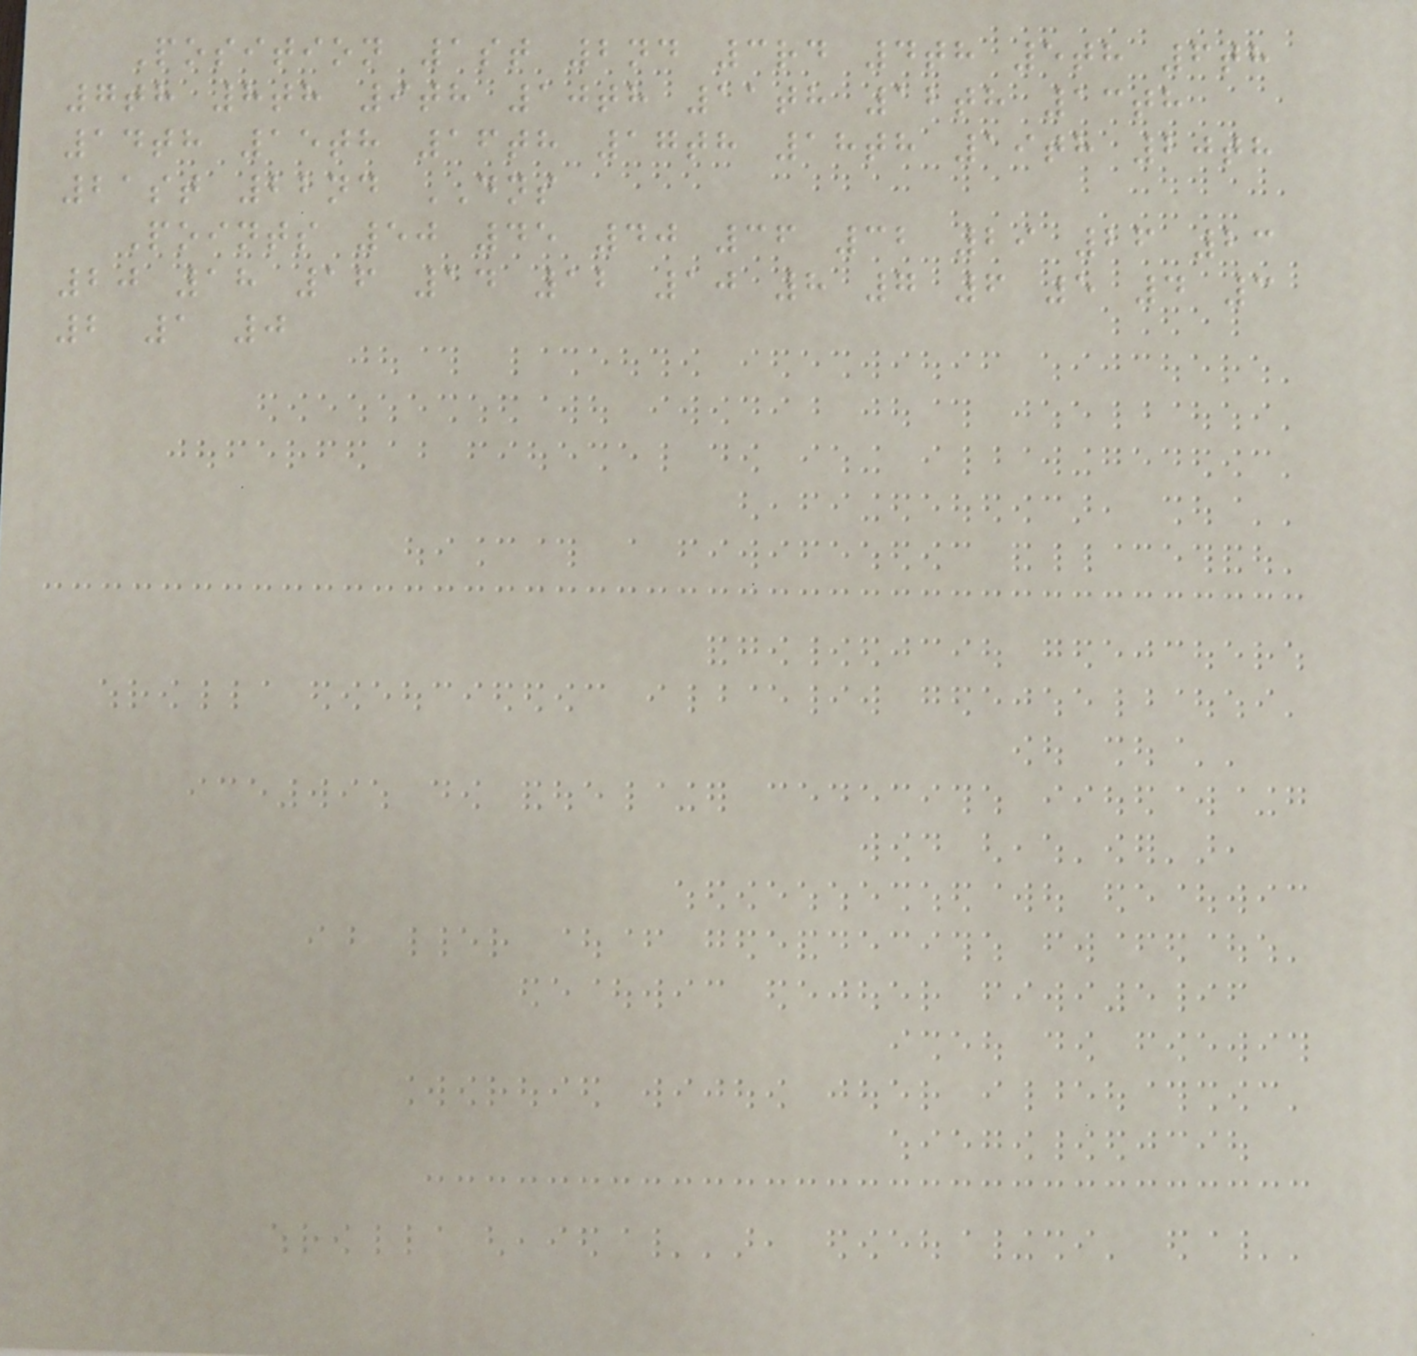Position 1st 2nd 3rd 4th 5th 6th
7th 8th 9th 10th 11th 12th 13th
14th 15th 16th 17th 18th 19th 20th
21st 22nd DNS
Points 50 45 40 36 32 29 26 23
20 18 16 14 12 10 8 7 6 5 4 3
2 1 0
